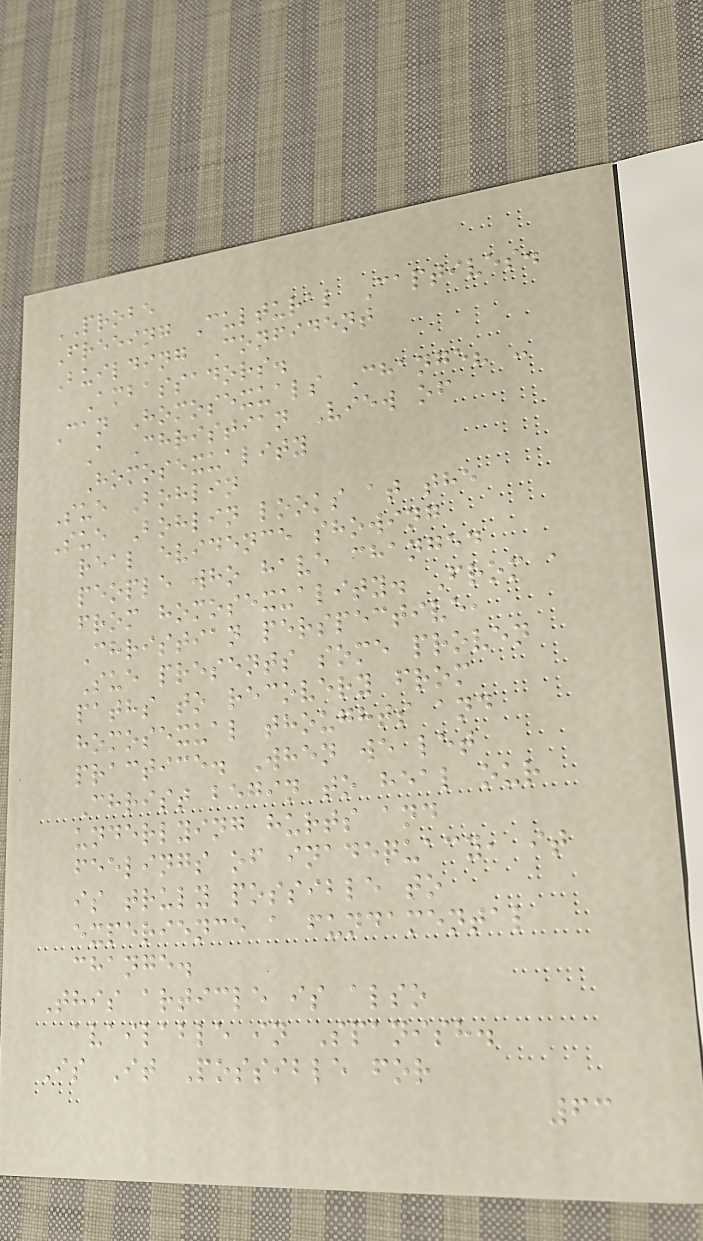PROBE
Freeing Cultural Captives.
Building Confident
Ambassadors.
Can Homosexuals Change? -
A Christian View of
Homosexuality
Sue Bohlin
Sue Bohlin looks at the
real evidence showing
people who have changed
from homosexuality. From a
Christian perspective,
Sue presents some proven
paths to recovery from
homosexual thoughts and
practice. When we let
Christ begin to heal our
underlying hurts and
feelings of inadequacy, it
is truly possible to
experience a fundamental
change.
This article is also
available in Spanish.
Is It Possible for
63
